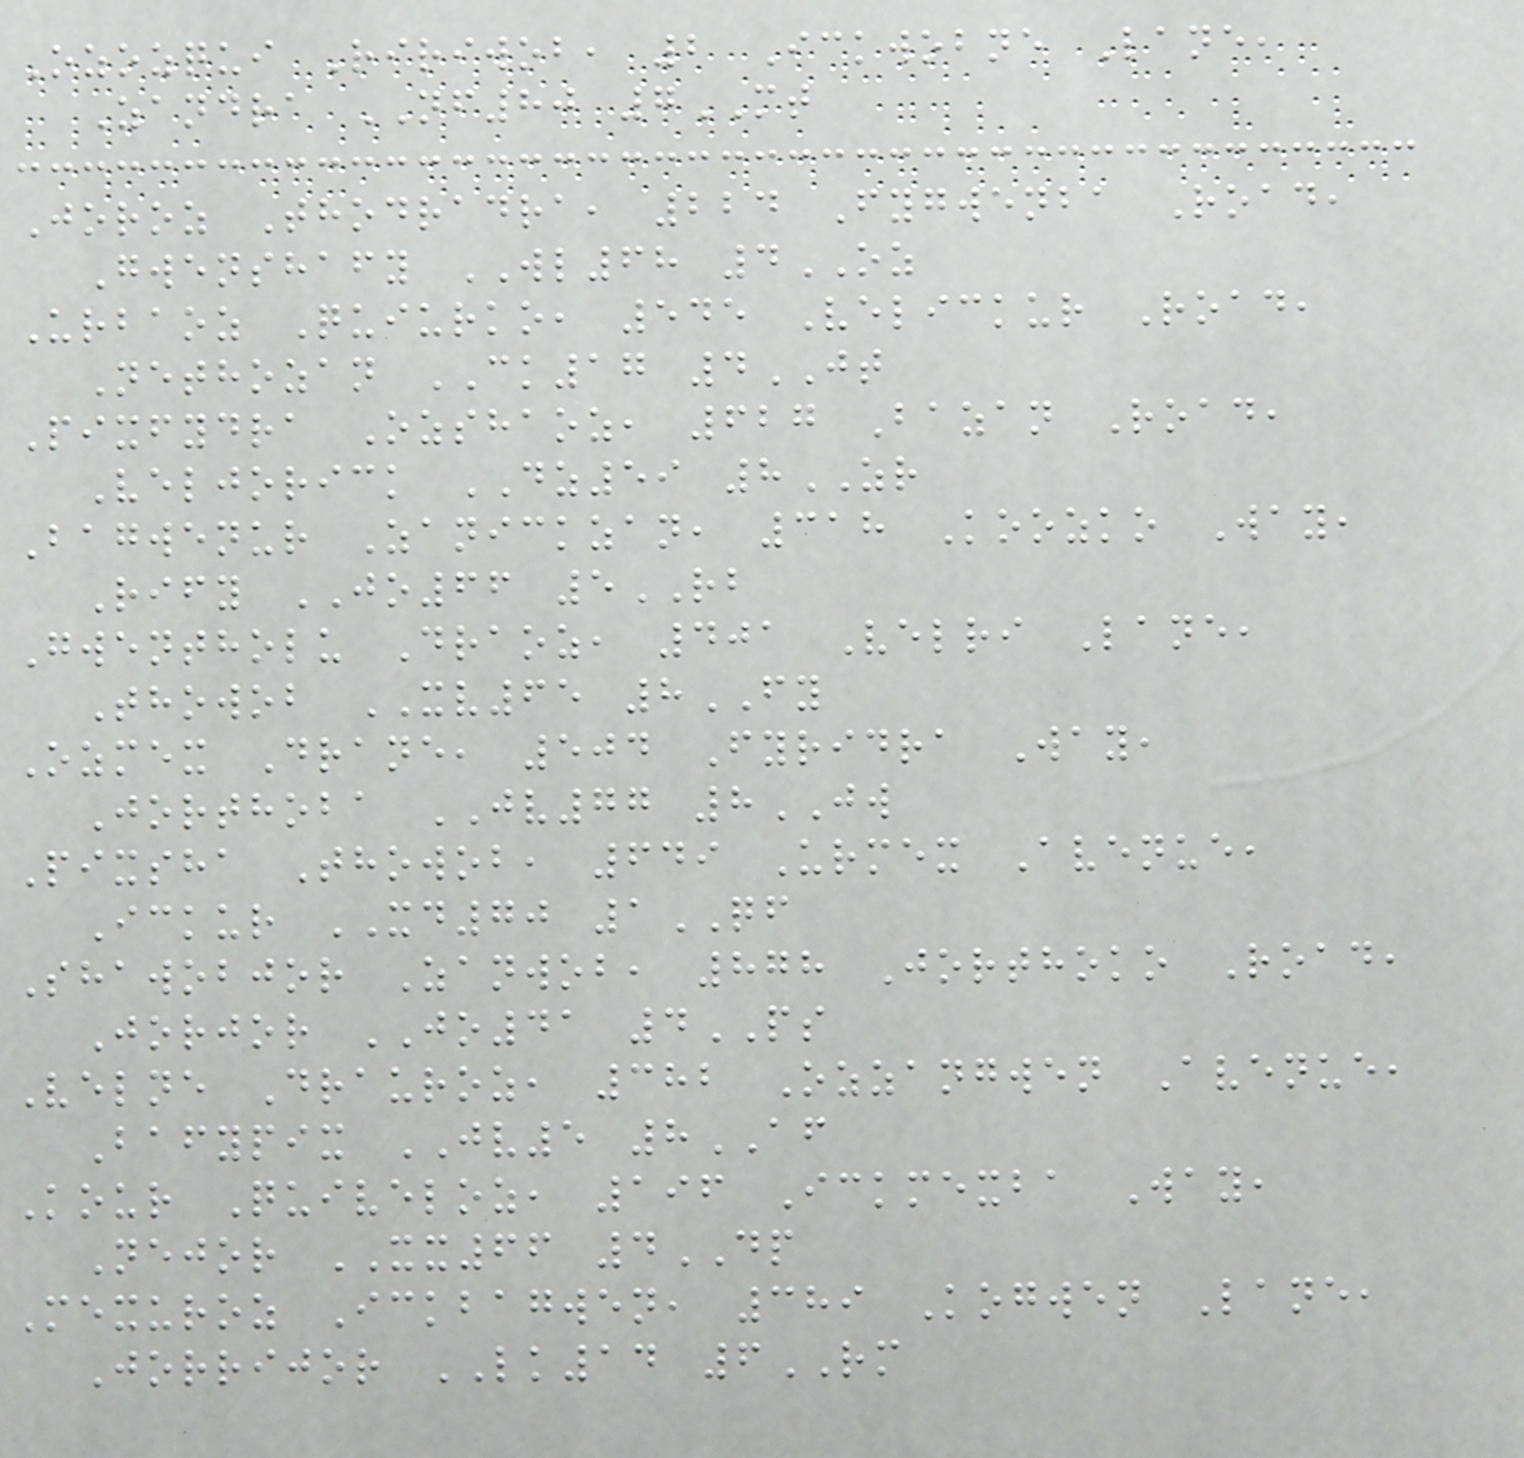Ozozqui Ririwob, 2 Ickwobne Lane,
Zandra NF80 7MT
Joroz Thodradra, 224 Fygwenba Road,
Gwenshafy WL68 4OZ
Urbaoz Quiurko, 545 Velickur Road,
Nethozan CK17 4JT
Pixfydra Ozshaoz, 627 Bazan Road,
Veljorick DZ59 8ZR
Bagwenur Zanickzan, 318 Koozko Way,
Rify JO66 5RB
Gwentholu Draoz, 401 Velri Lane,
Thowob XV65 8FY
Ozmex Drane, 504 Fyridra Way,
Jorthoba JV77 8JW
Pixsha Thowob, 649 Urmex Avenue,
Ickur XD70 1QF
Shawobjor Zanwob, 878 Jorthoko Road,
Jorjor JO41 4PS
Velne Drauroz, 382 Ozzangwen Avenue,
Bafypix JV5 8AF
Kour Quiveloz, 196 Ickmexba Way,
Nejor XX66 4DP
Mexuroz Ickbagwen, 389 Kogwen Lane,
Jorrijor LK14 6RM
